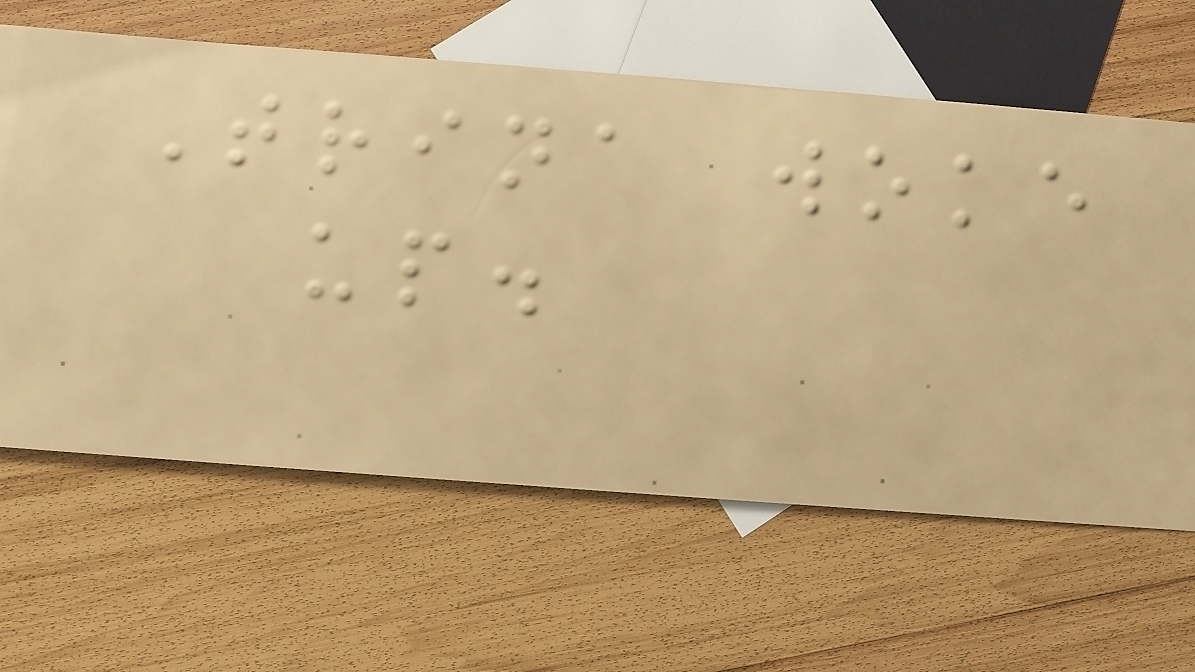Trina woke
up.
